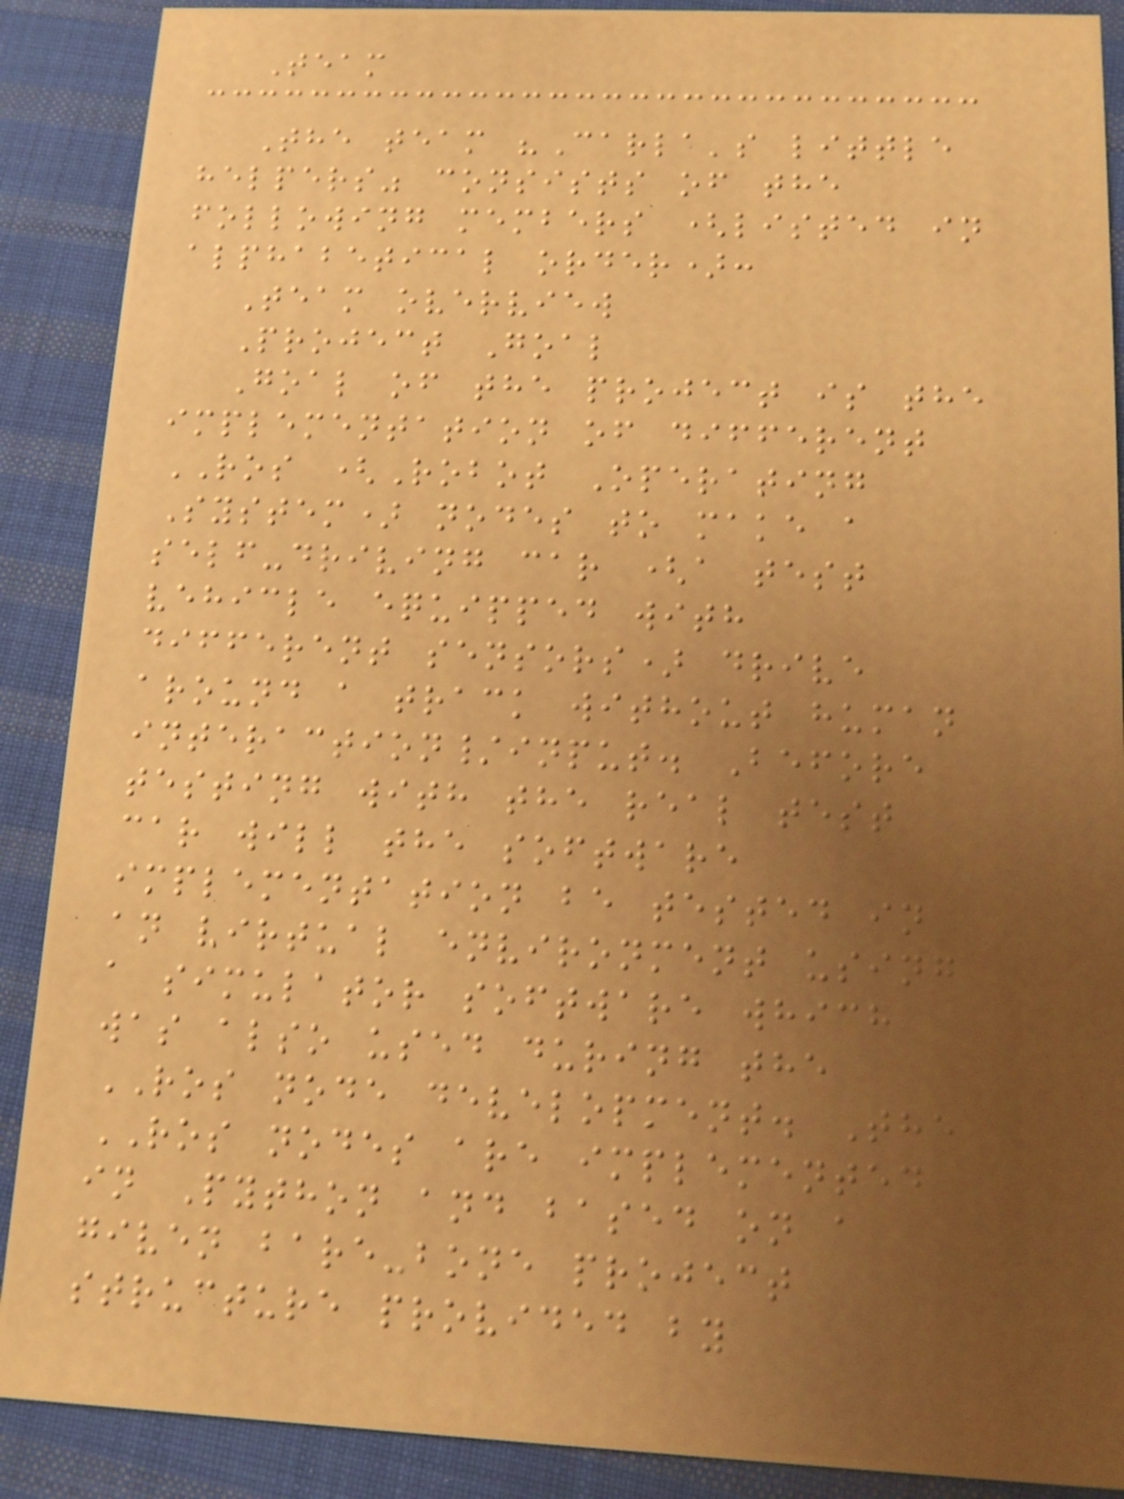Team
The team "Carla's little
helpers" consists of the
following members (listed in
alphabetical order):
Team overview
Project Goal
Goal of the project is the
implementation of different
ROS (Robot Operating
System) nodes to make a
self-driving car (a test
vehicle equipped with
different sensors) drive
around a track without human
interaction/input. Before
testing with the real test
car will the software
implementation be tested in
an virtual environment using
a simulator software which
was also used during the
ROS node development. The
ROS nodes are implemented
in Python and based on a
given bare-bone project
structure provided by
